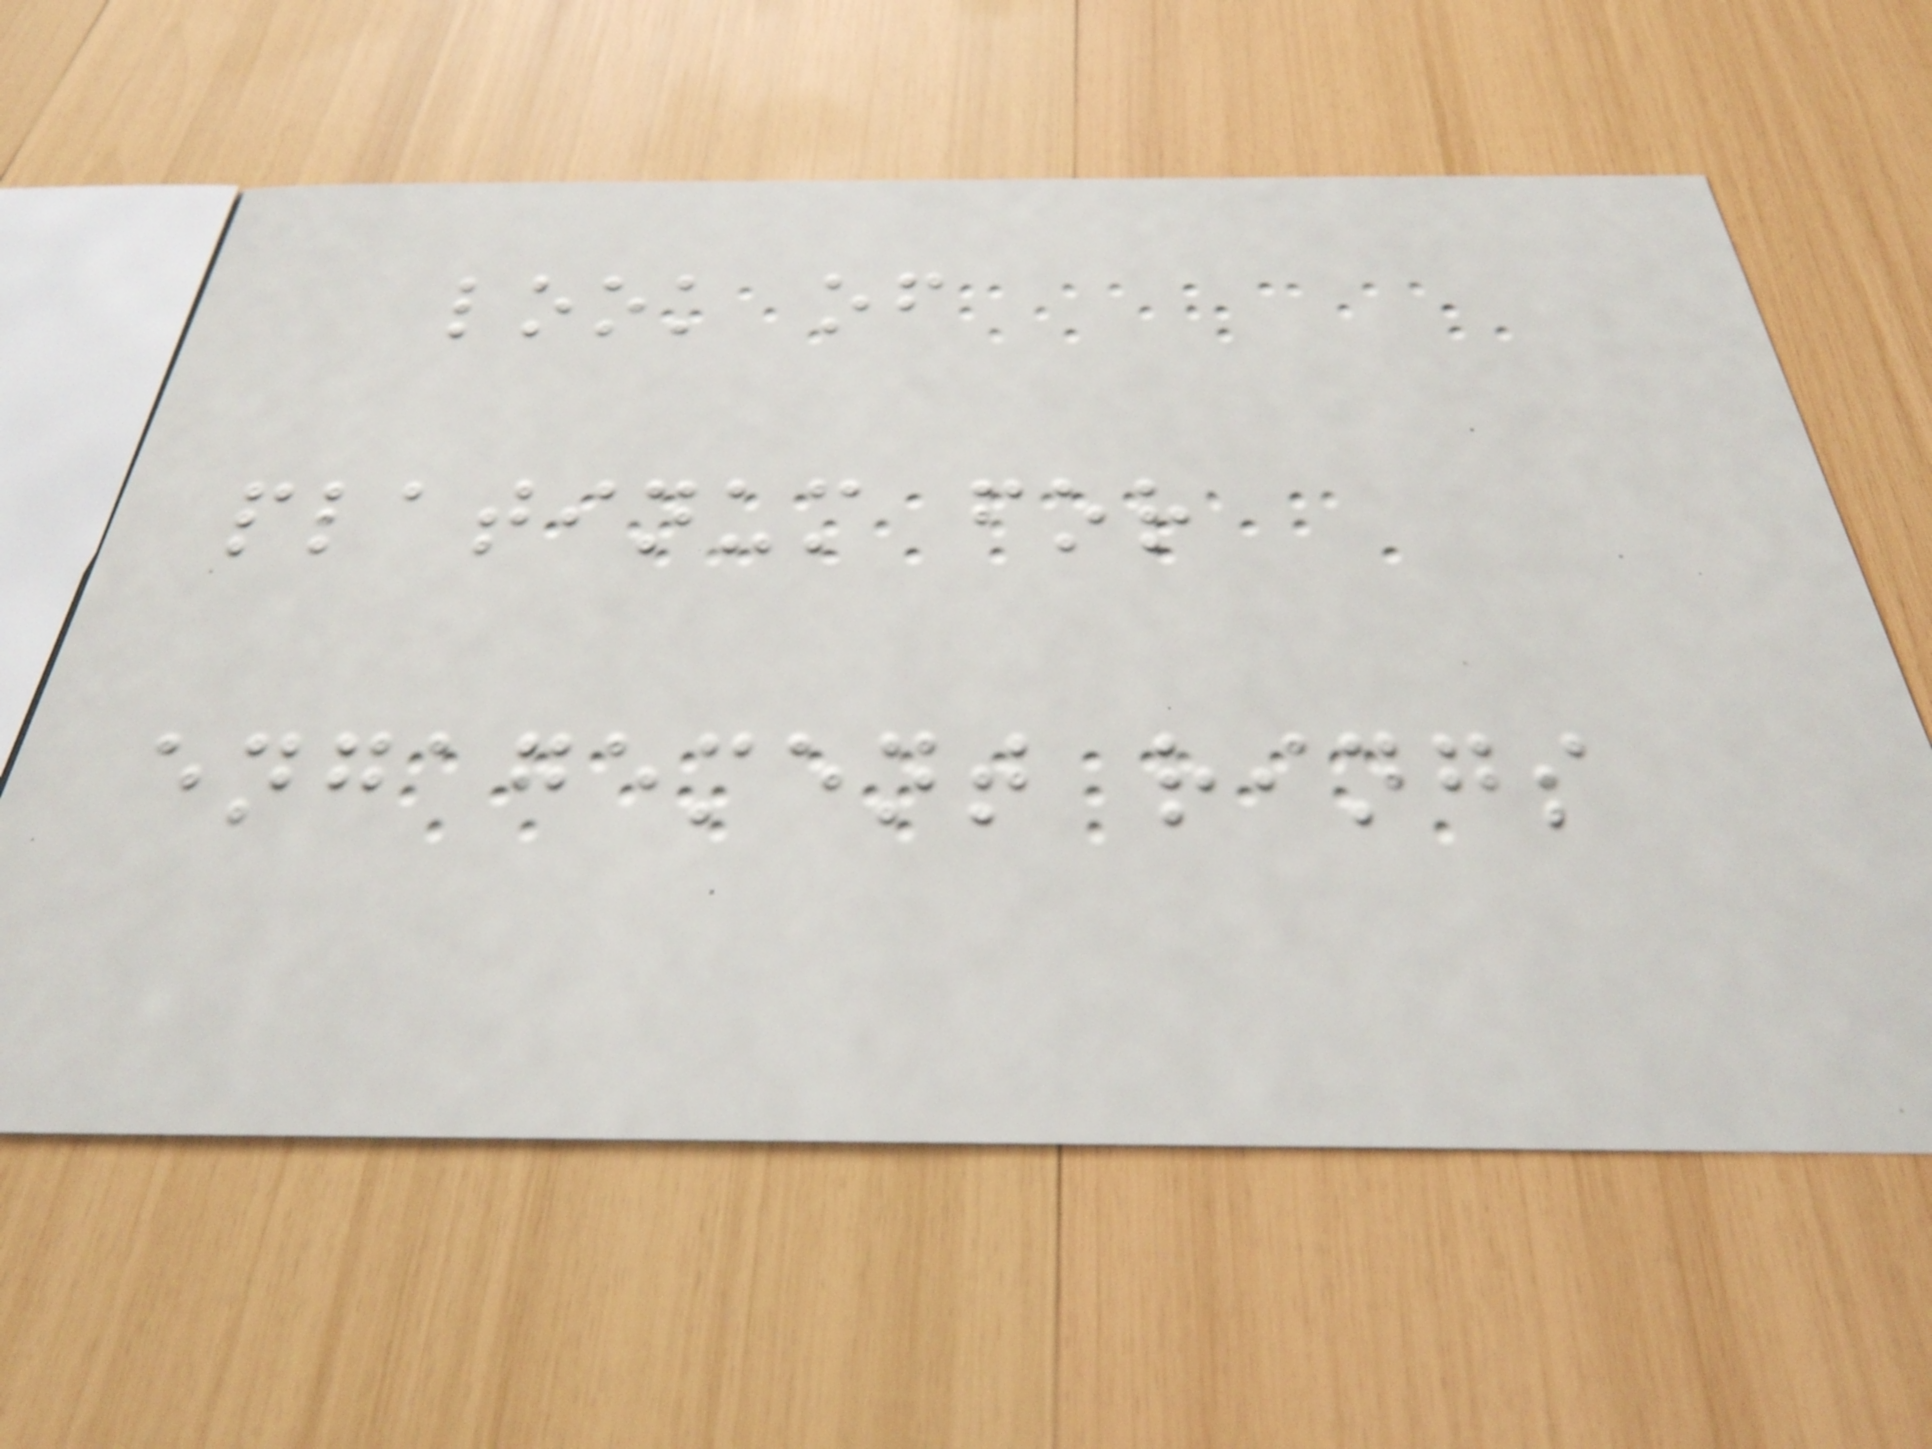look of
platinum for
engagement rings
